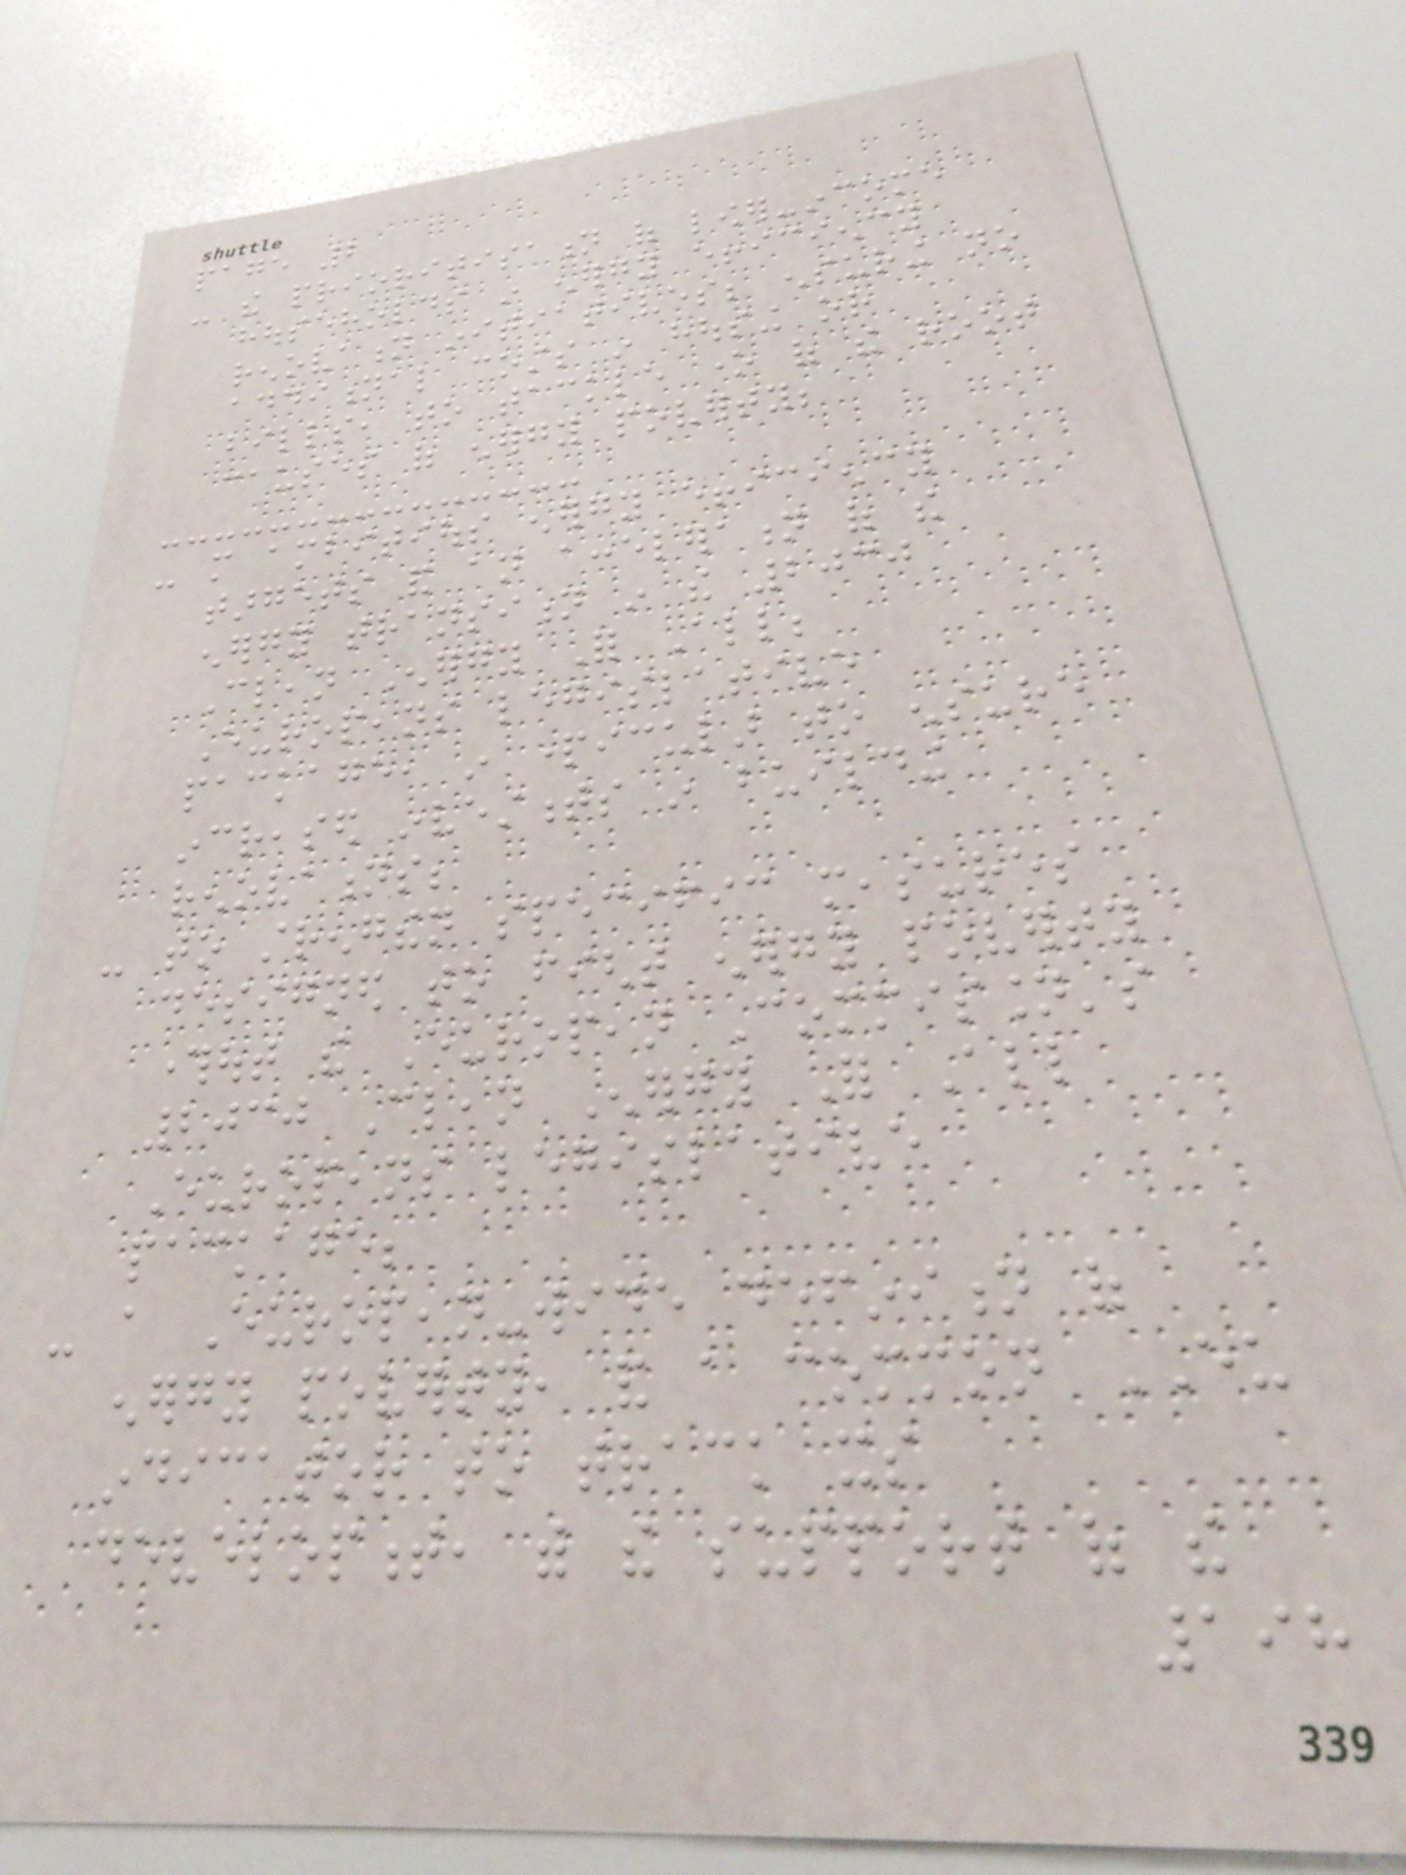page 2
- the prioritisation of lower-income
households in energy efficiency
renovation initiatives; ensuring no
additional costs in housing or
bills, to tackle one of the root
causes of energy poverty;
- more ambitious energy efficiency
targets and an acceleration of the
energy transition in the 2030
Clean Energy For All;
Europeans legislative
package, in particular to ensure
increased investments in building
renovations;
- to strengthen specific measures
designed to fight energy poverty
throughout the European Commission's
2030 Clean Energy For All
Europeans legislative
package;
- a European-wide definition of
energy poverty, and a common EU
indicator to track its
development, with the support of the
198
